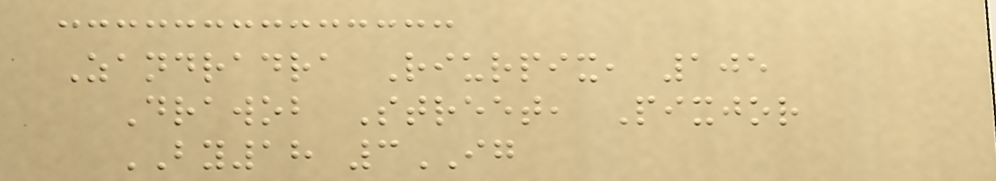Zandradra Riurpix, 105
Drawob Street, Pixjor
BY18 3IG
